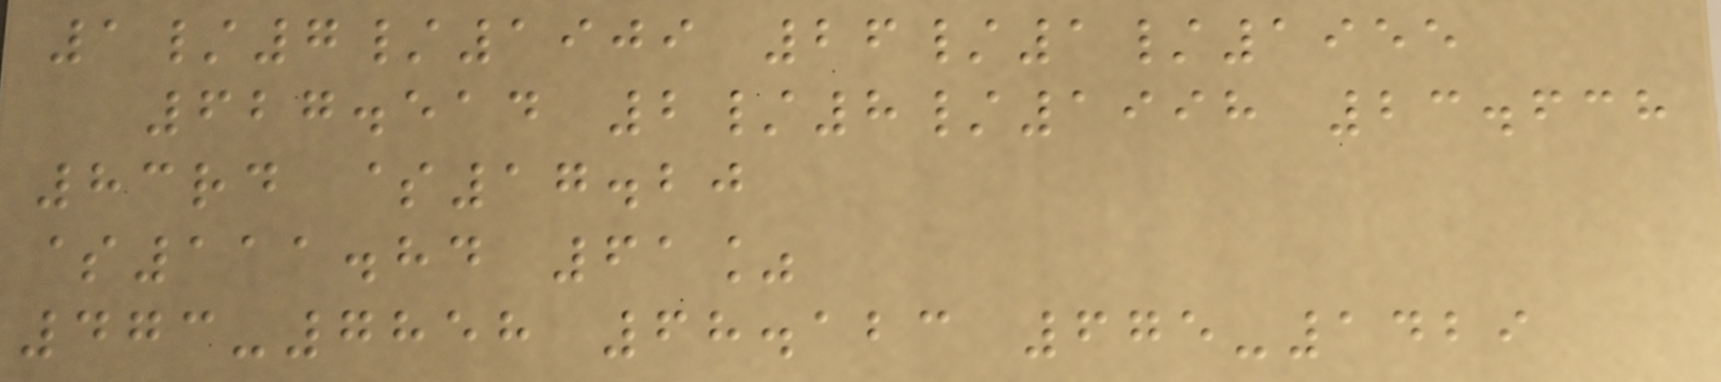1/7/1909 26/1/1955
627.514 2/8/1998 23.638
83rd $17.20
$111.84 61%
473-7858 68.123 675-1429
